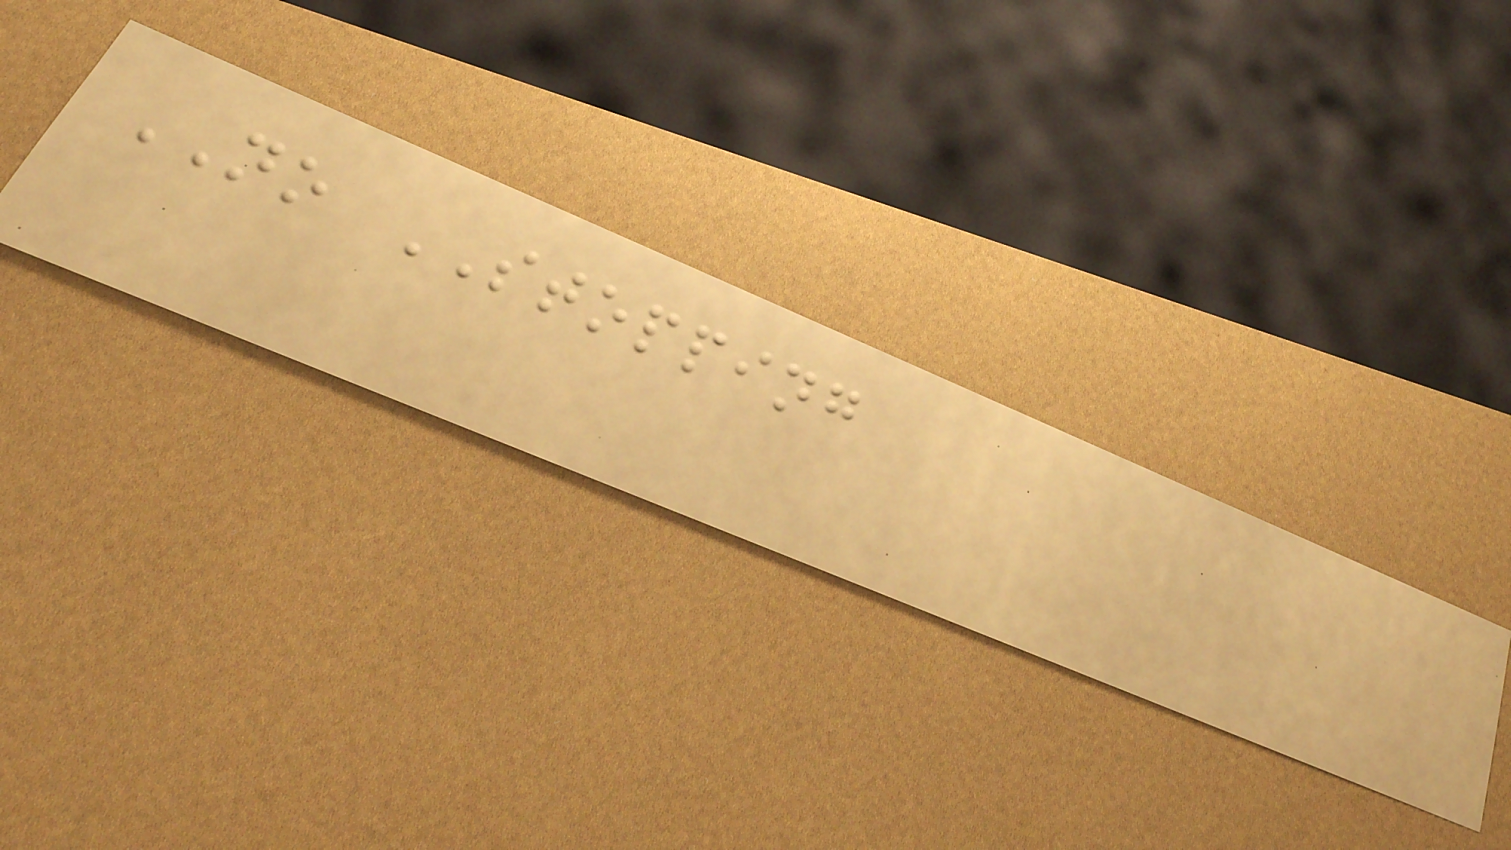NO STOPPING
